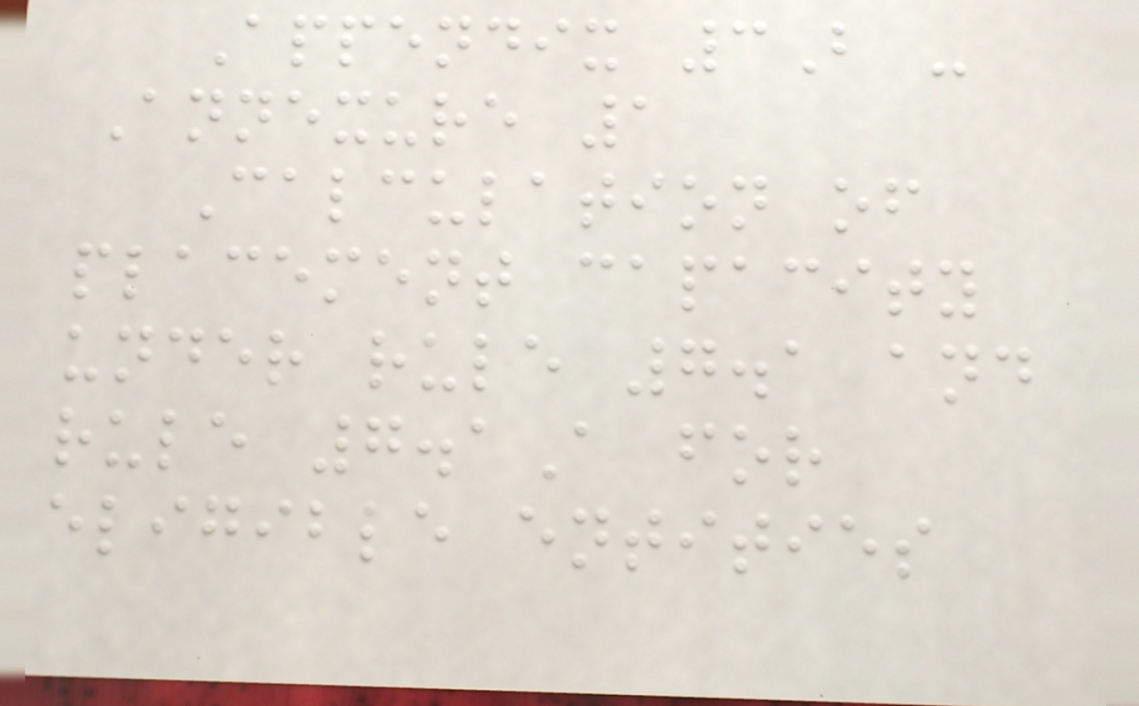Appendix 3B -
Annexure 1
Calculation of
placement capacity
under rule 7.1 and
rule 7.1A for
eligible entities
